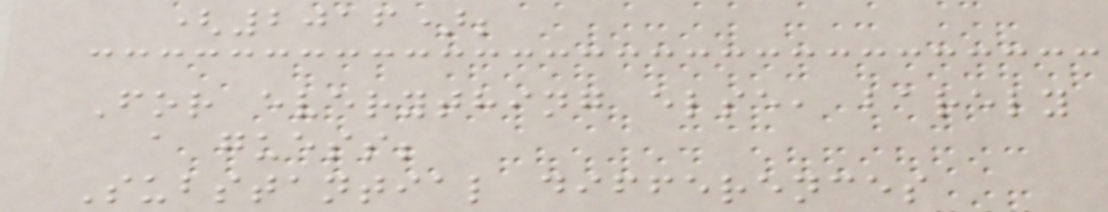(2016);
For everything else, barely
a guess;
Substantial differences
